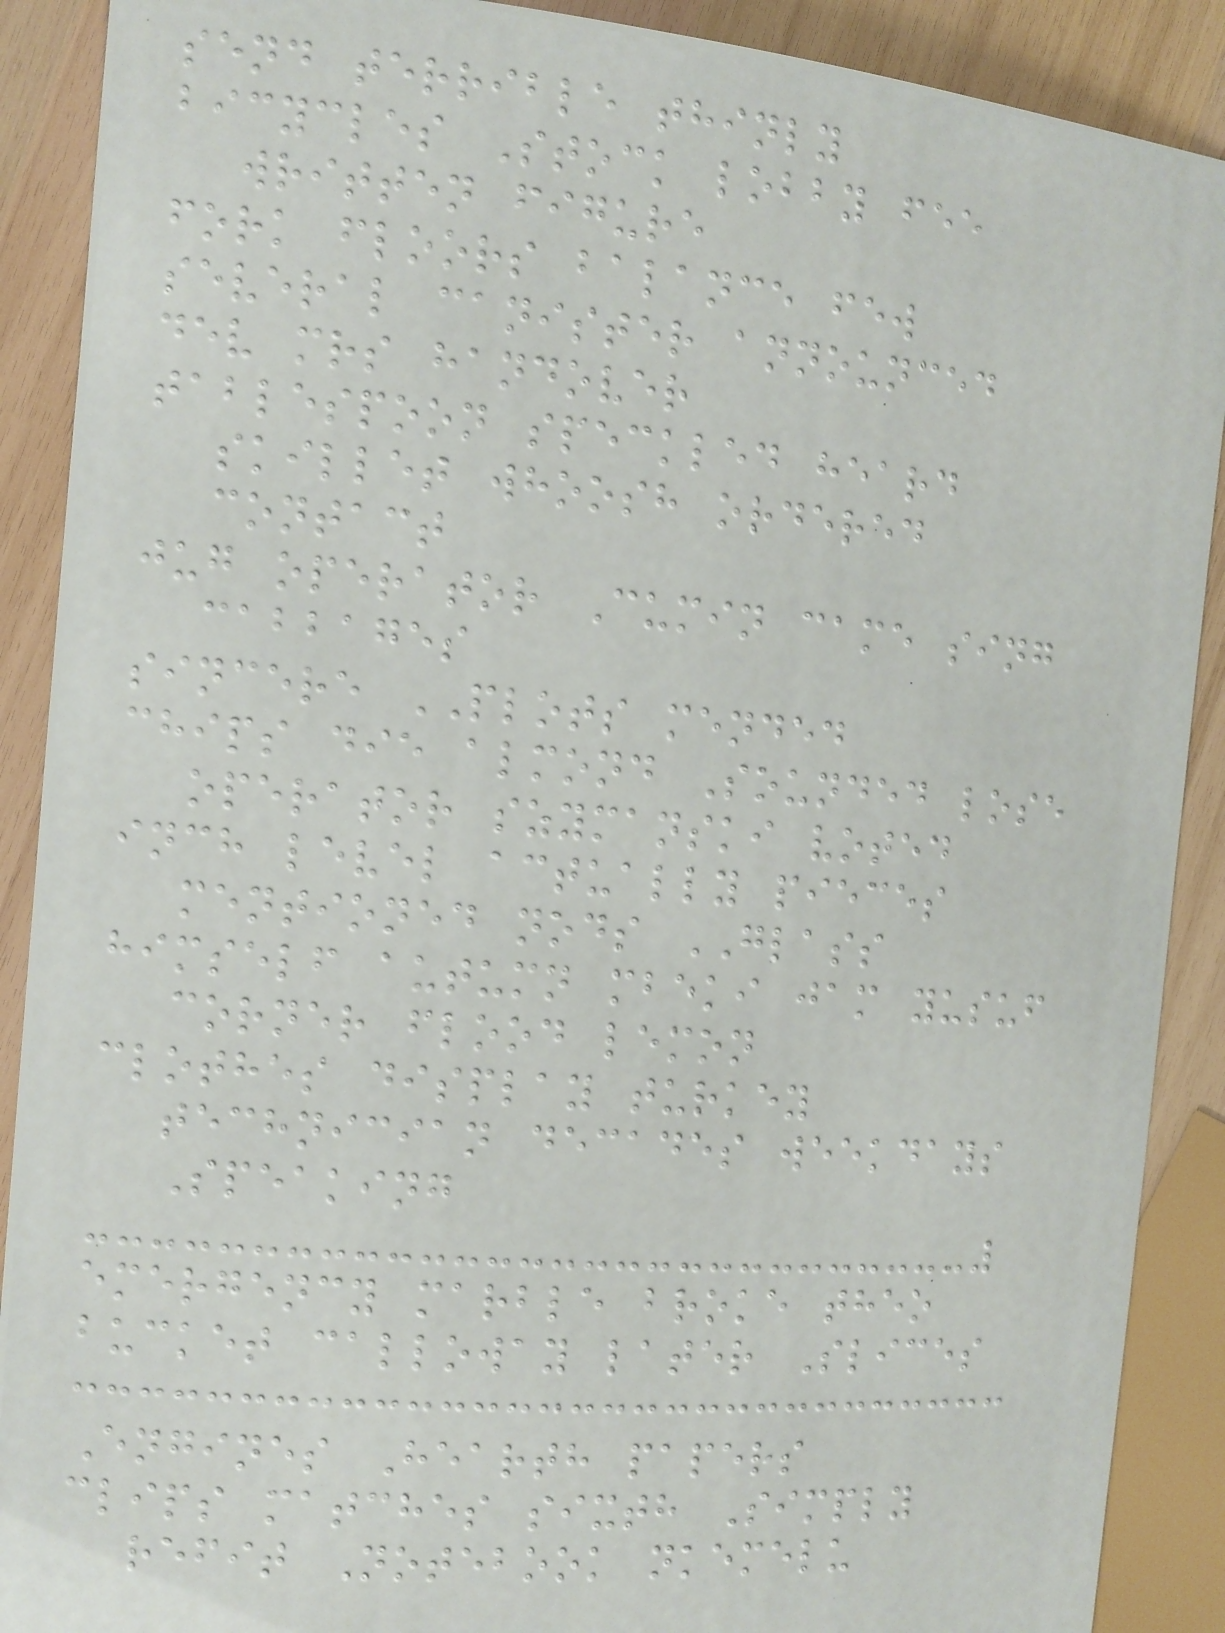send terrible thinly
bicycles Stock lobby fee
written figure
fork floors balance few
several canister announced
dev mrs handover
tablespoon speckled heard
skillet whoosh ordered
contact
jug operator Cumin came sing
cabbages
sincere PLOTS mended
chips die almond Sounded lose
operator szymanski voted
inch level actually pieces
mentioned nods GLASS
himself autumn mbeki jam yusuf
corner flood lemon
clothes display turkey
technician decades weekdays
Speaking
emergency marble broke theo
bucket calloway later Slices
Engines Hearth papers
clips matches sixth Simply
refit Notebook nkemelu
